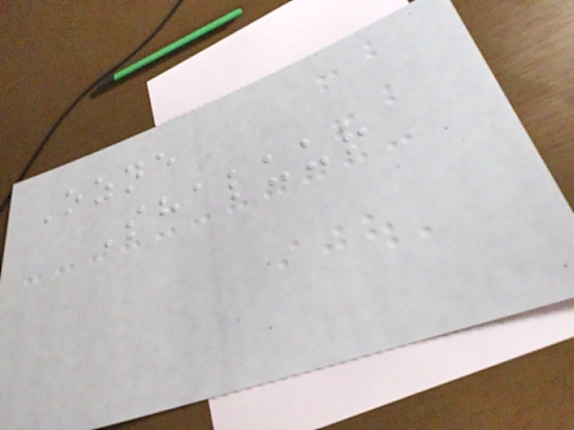Ozne
Shaluur
